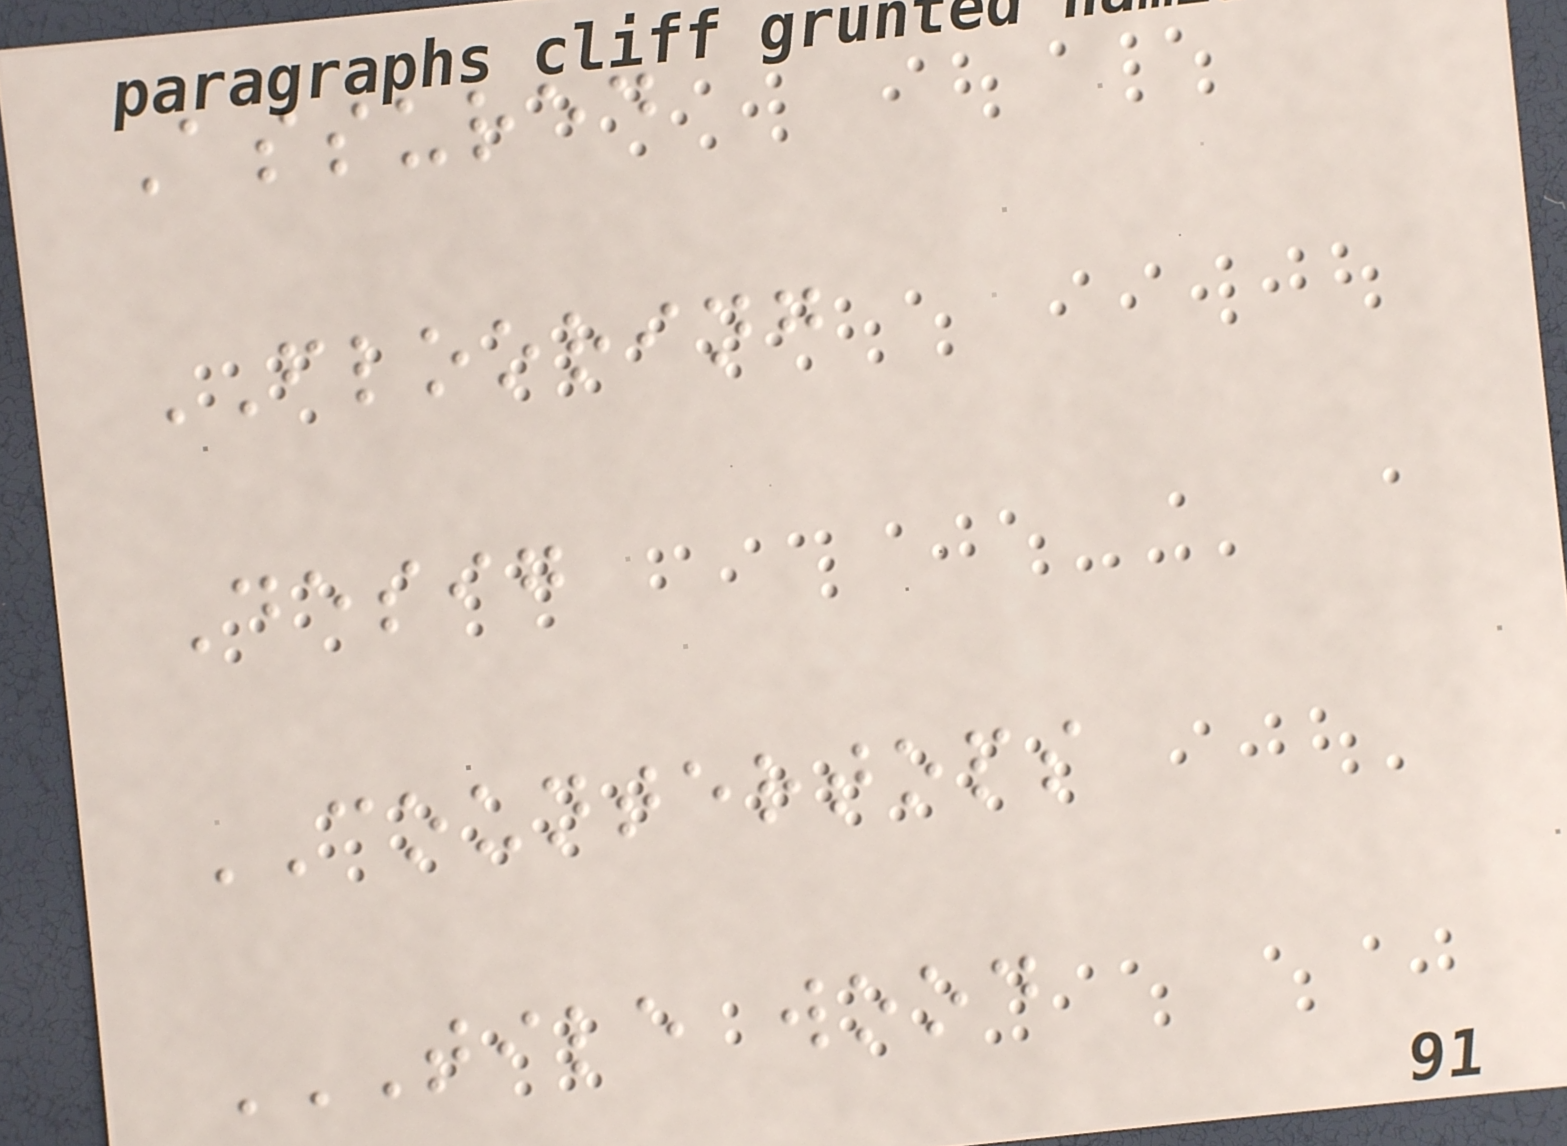Assured
FLOORING
Desig
COUNTERTOPS
TILE WOOD
